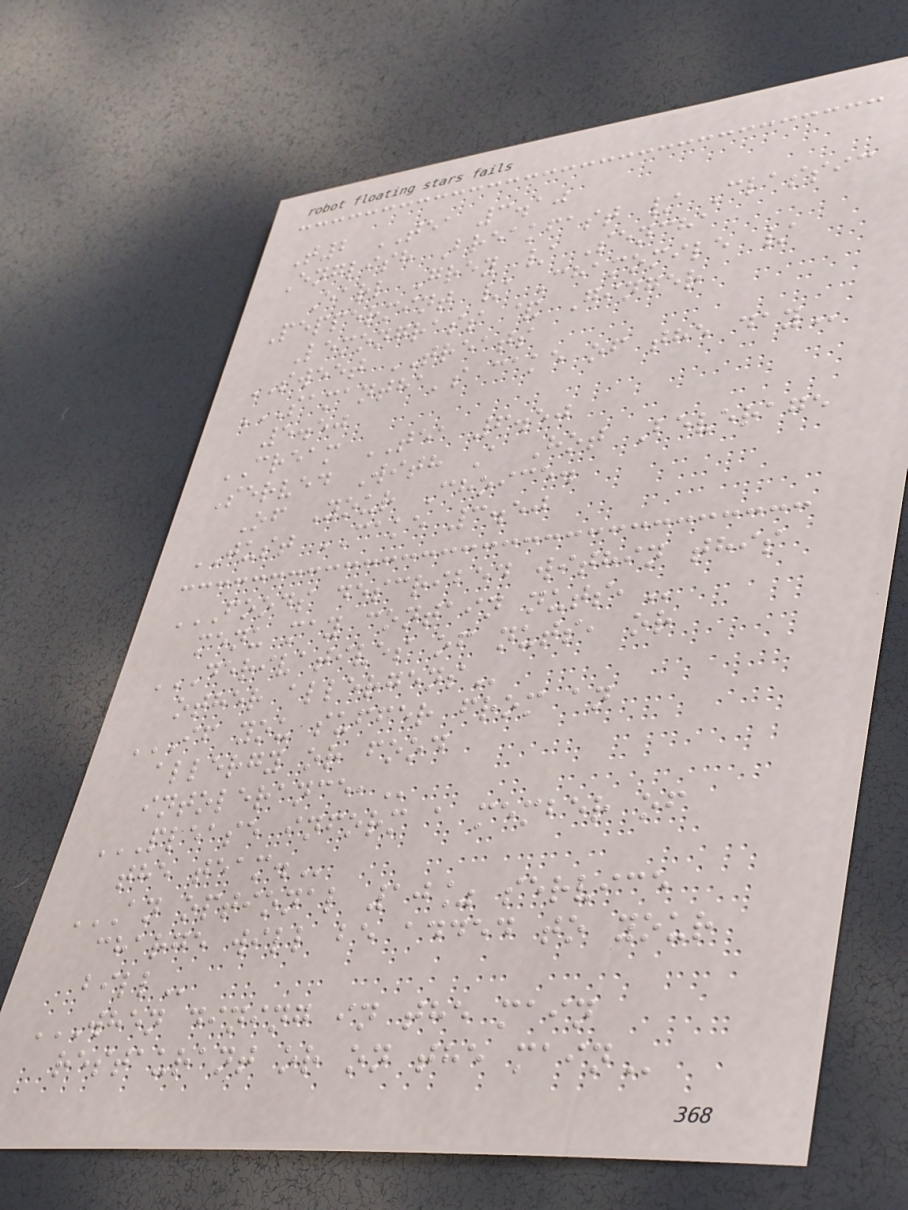T2 TEA 3.10
English Breakfast / Classic
Earl Grey / Sencha
Peppermint / Chamomile /
Lemongrass & Ginger
SWEET TREATS
SAMANTHA'S CAKE OF THE DAY
5.50
CREAM TEA 6.50
Served With A Hot Beverage
Of Your Choice.
JUST CAKE 3.50
FOODS DESCRIBED WITHIN THIS
MENU MAY CONTAIN NUTS,
DERIVATIVES OF NUTS, OR
OTHER ALLERGENS
IF YOU SUFFER FROM AN
ALLERGY OR FOOD
INTOLERANCE,
PLEASE INFORM A MEMBER OF
THE TEAM.
AN OPTIONAL 10% SERVICE
CHARGE WILL BE ADDED TO YOUR
BILL
WHEN DINING IN THE MAIN
RESTAURANT OR ON THE MAIN
